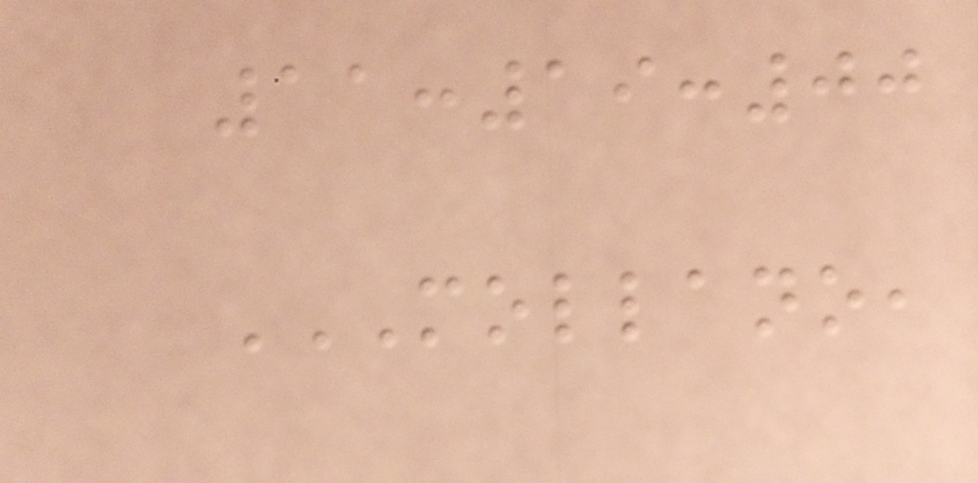11:19:00
MOLLANO,
